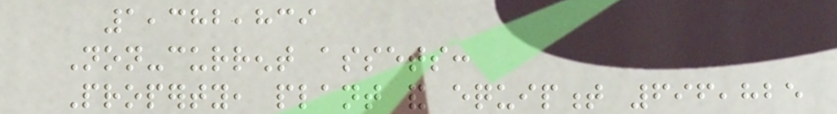1,382,839
Non-current assets:
Property, plant and equipment 696,825
